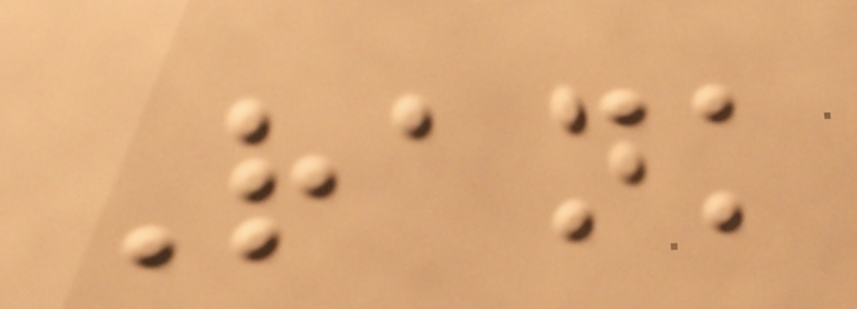Rank
